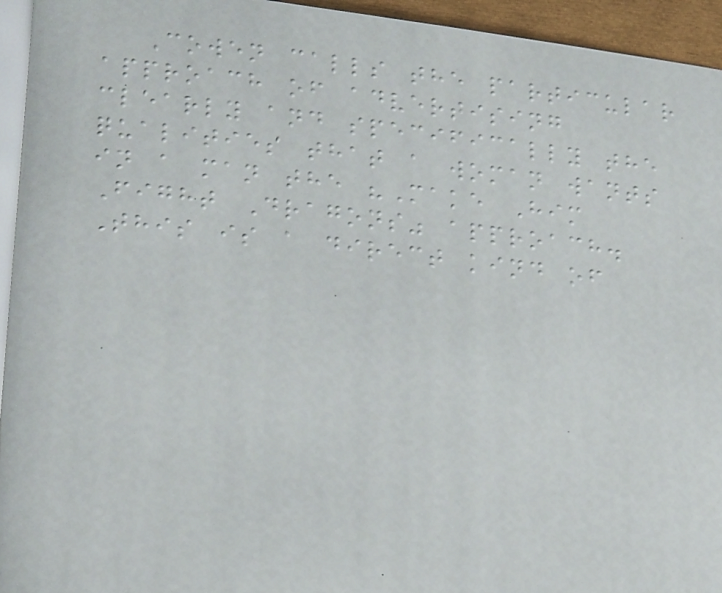Cowen calls the particular
approach of advertising
clearly and specifically the
qualities that a woman wants
in a man the "Make Him
Fight Dragons" approach.
This is a direct kind of
